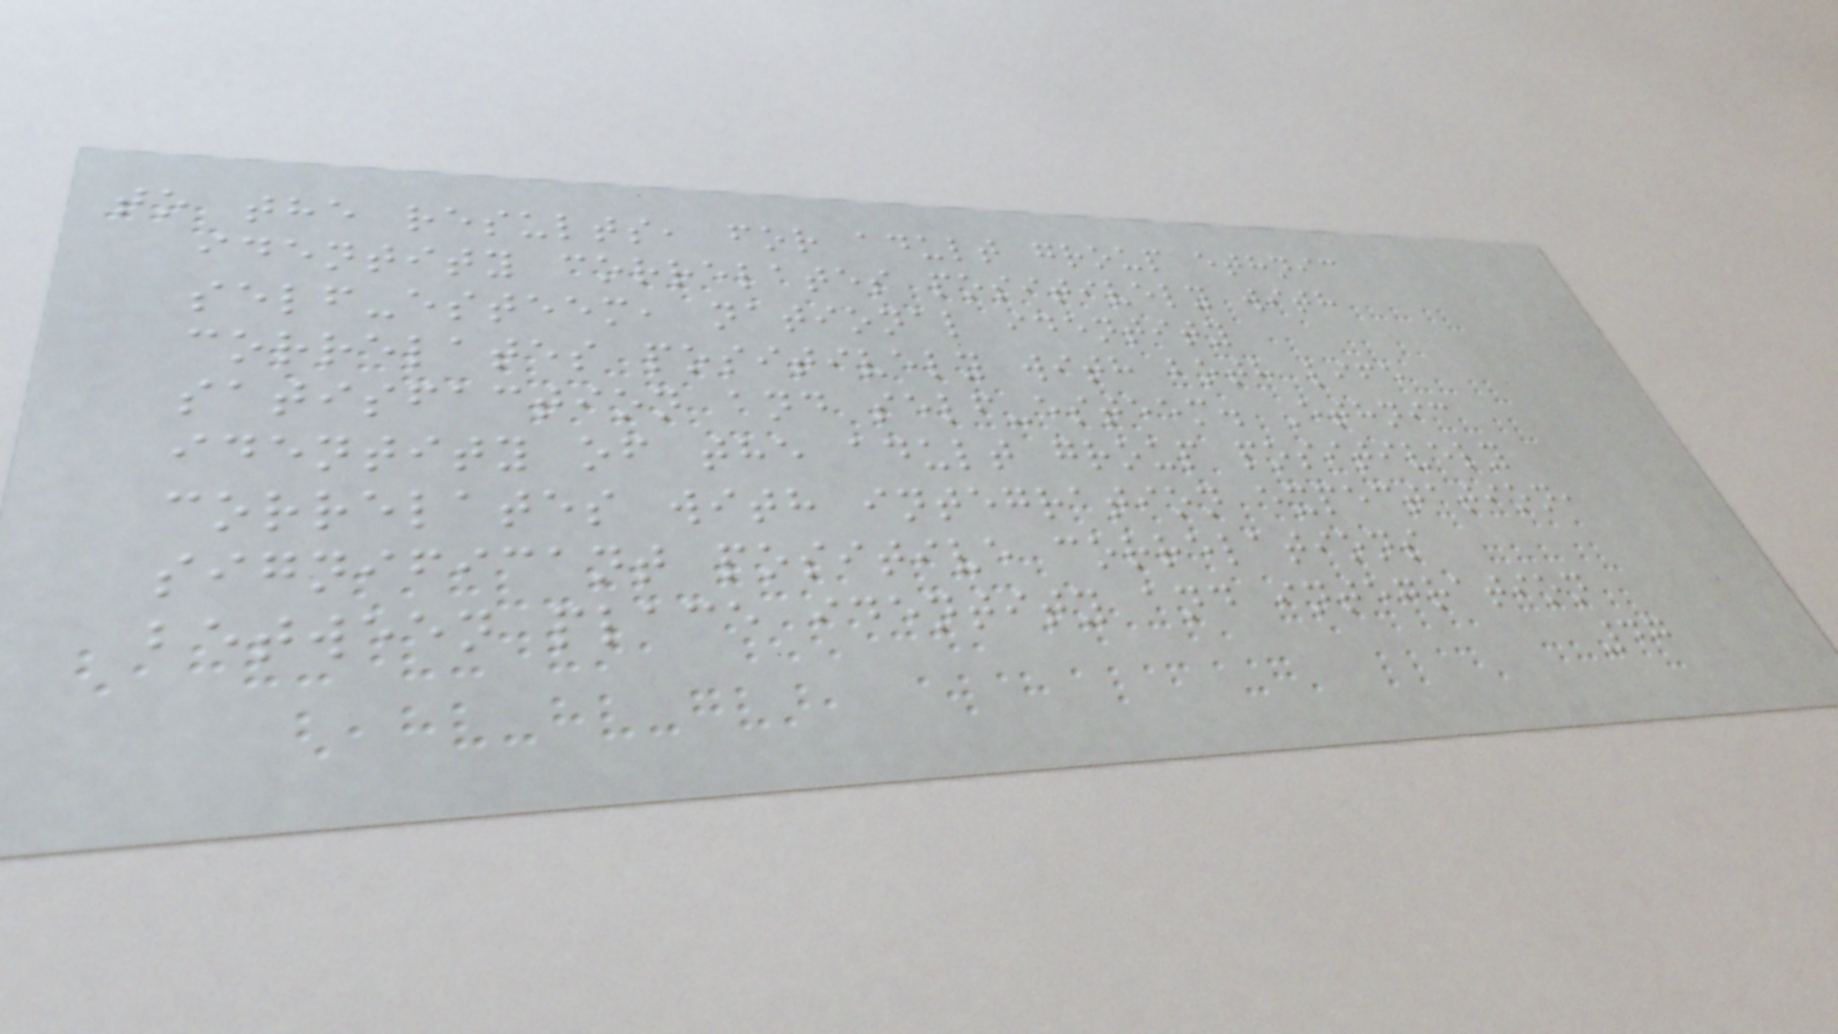to the results, for adult group ethnic
identity correlates positively with
self-esteem, national identity
correlates positively with both life
satisfaction and self-esteem. Ethnic
identity of the adult group positively
correlates with integration expectation,
significant positive correlations
between place identity and integration
47
